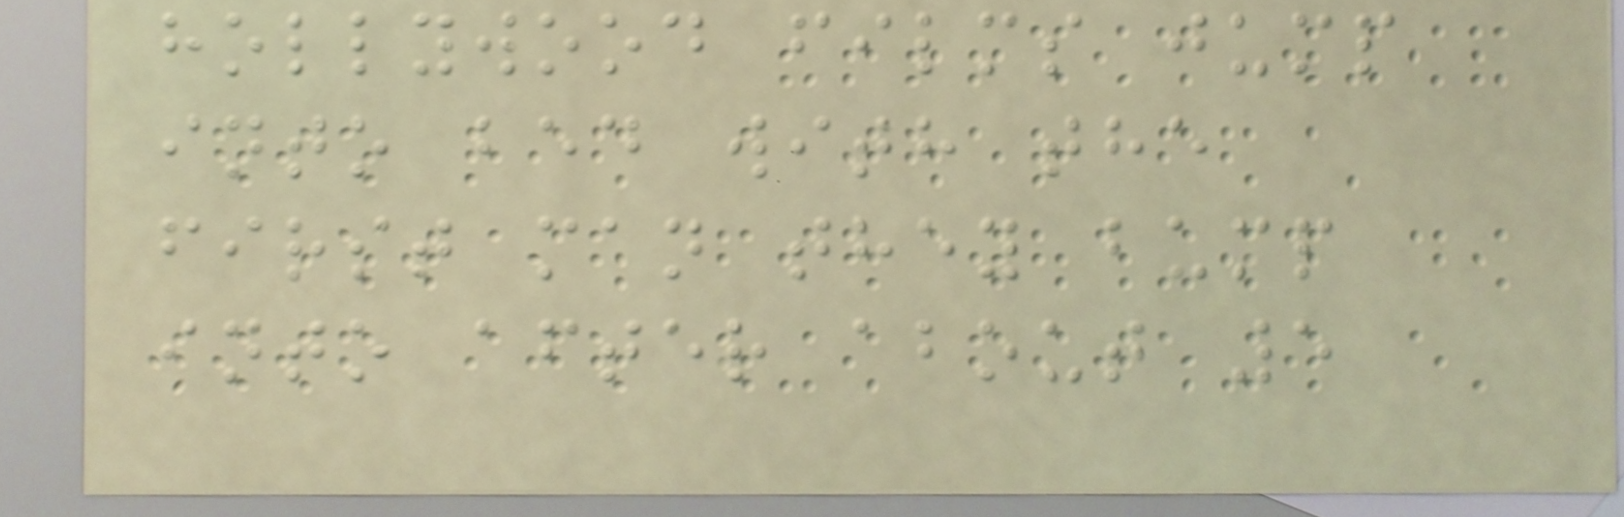hollywood films jump
into bed with the
first man they bump
into after about 5
